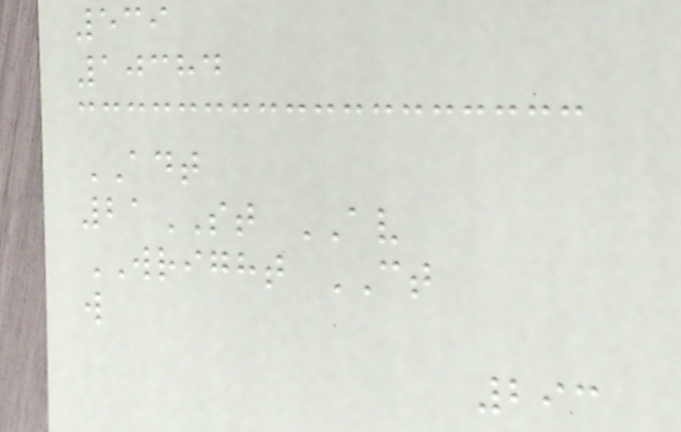539
10384
ADT
21ST AV
WRIGHT CT
w
293
